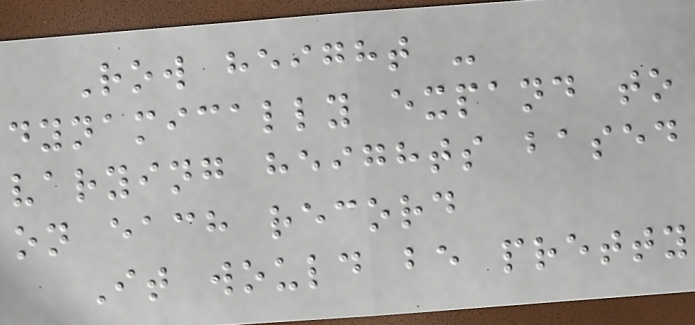Row height -
dynamically expand to
varying heights based
on each record
It would be pretty
